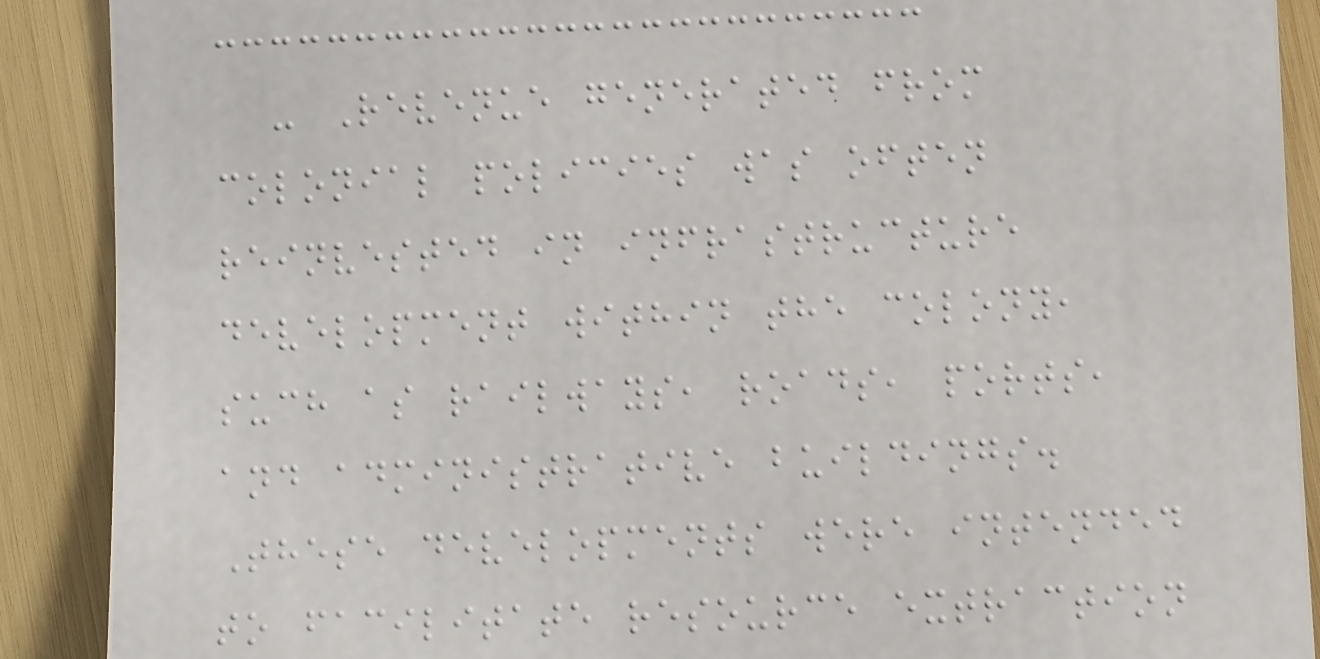- Revenue generated from
colonial policies was often
reinvested in infrastructure
development within the colony,
such as railways, roads, ports,
and administrative buildings.
These developments were intended
to facilitate resource extraction
